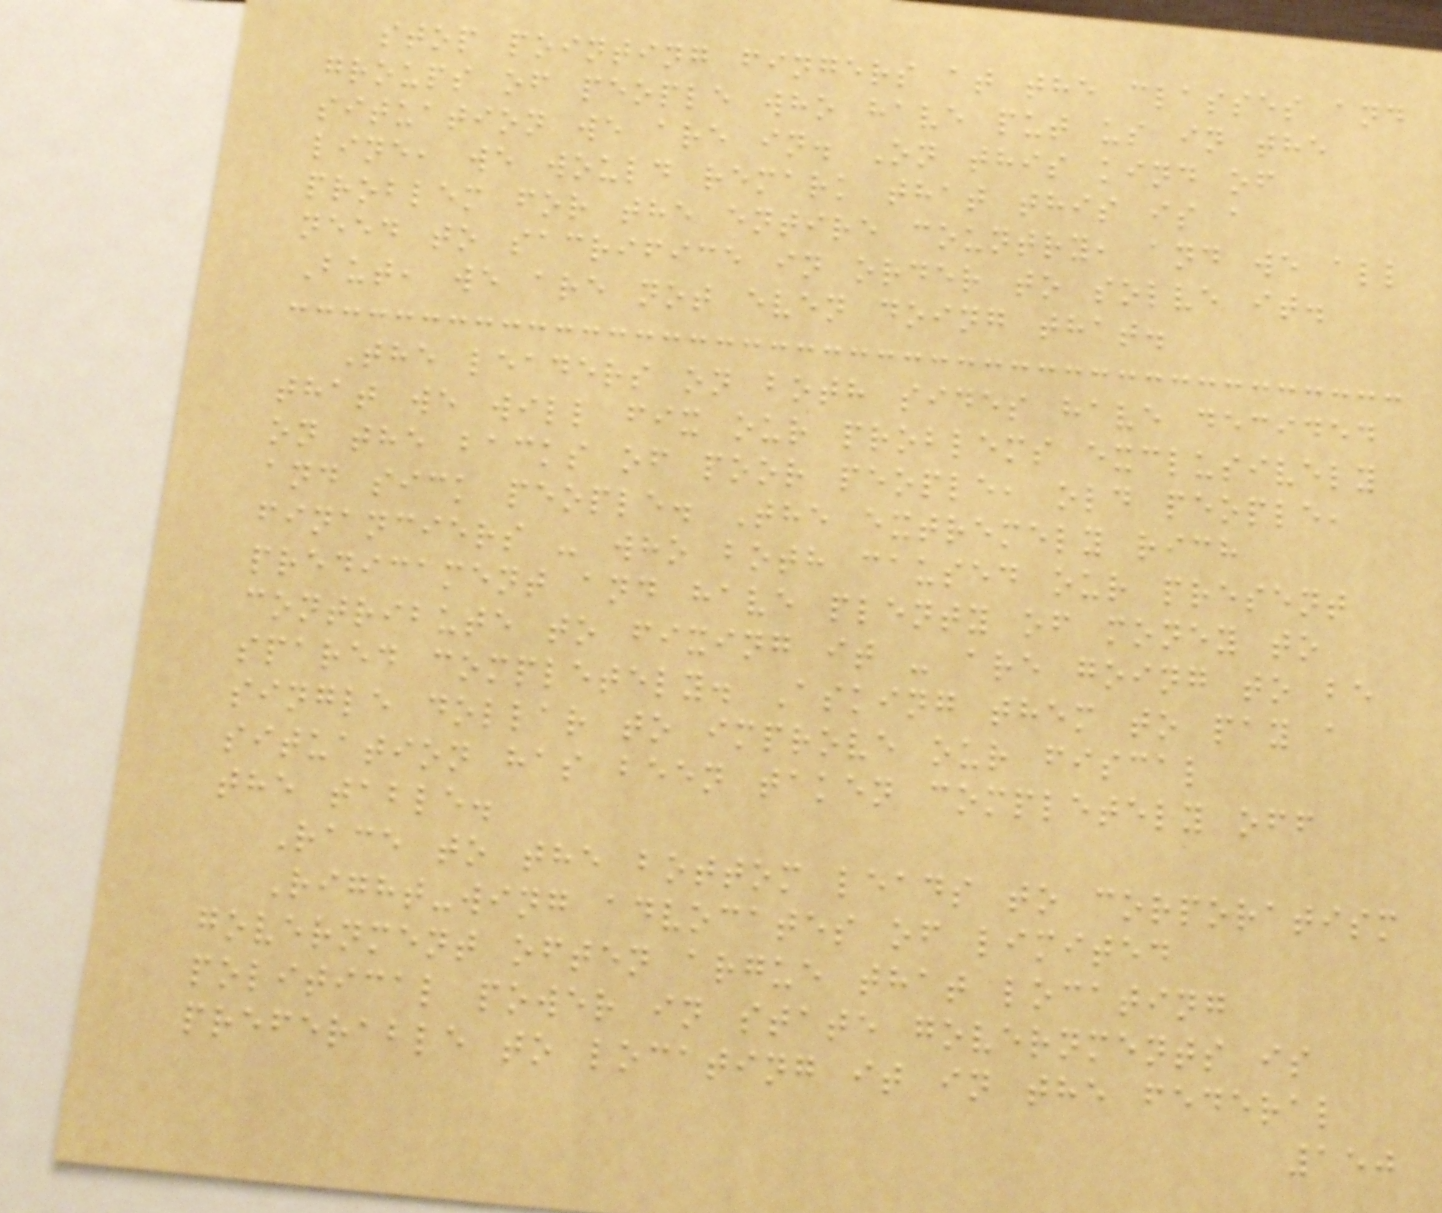stop pointing fingers at the classes and
groups of people who have put us in the
situation we are in. On this kind of
line, we would remark that this is a
problem for the entire country, and we all
need to sacrifice in order to solve it.
But, we are not even doing that.
The leaders on both sides have decided
that we will fix our problems exclusively
on the backs of poor people, old people,
and sick people. The extremely rich
financiers - who both caused our present
predicament and have plenty of money to
contribute to fixing it - are going to be
spared completely. Asking them to pay a
single dollar to improve our fiscal
situation has been taken completely off
the table.
Race to the bottom leads to corporatism
Right-wing advocates of limited
government often argue that locating
political power in state governments is
preferable to locating it in the federal
150
